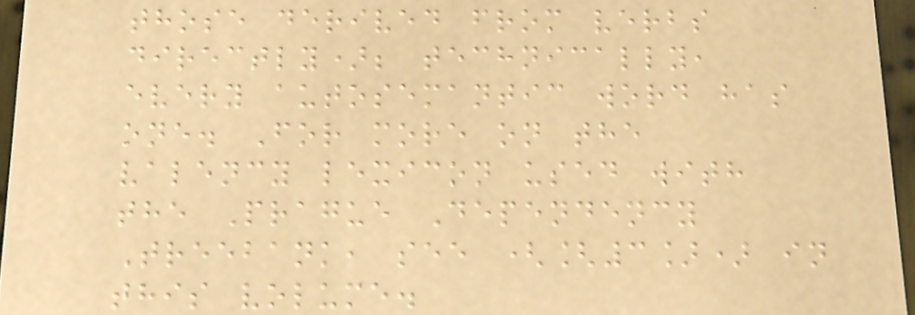those derived from verbs
directly); technically,
every autosemantic word has
one. For more on the
valency lexicon used with
the Prague Dependency
Treebank, see ([3]) in
this volume.
